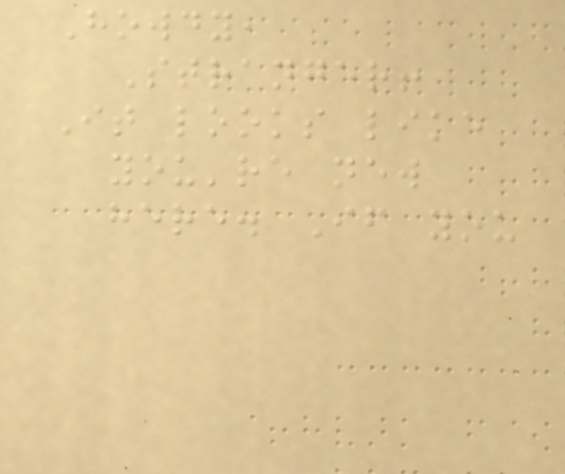Howdy,
Stranger!
It looks like
you're new
here. If you
